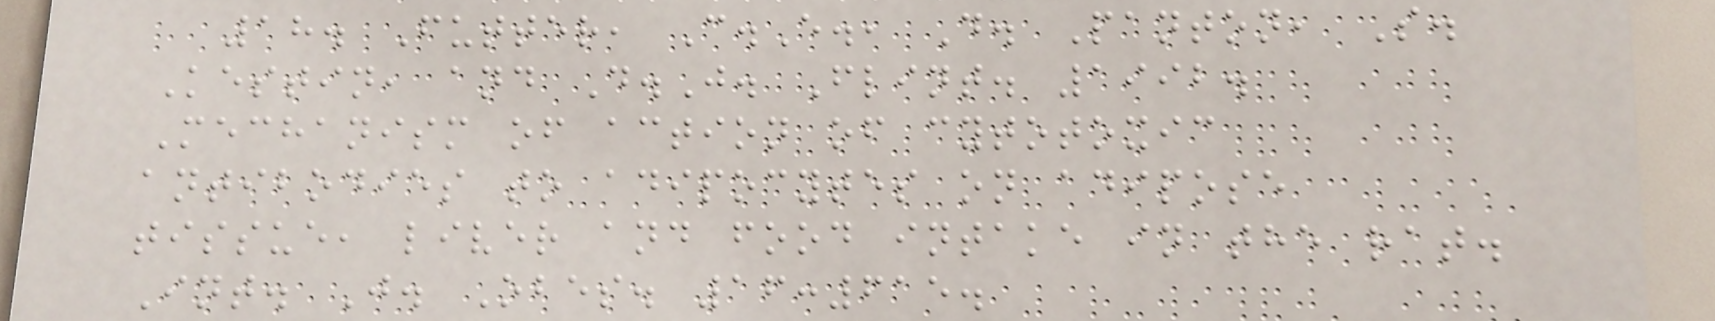18. Futter, C.E., D. Panton, S.
Kestin, and D.J. Flint. 1992.
Mechanism of action of cytotoxic
antibodies to adipocytes on adipose
tissue, liver and food intake in the rat.
Int. J. Obes. 16:615.
